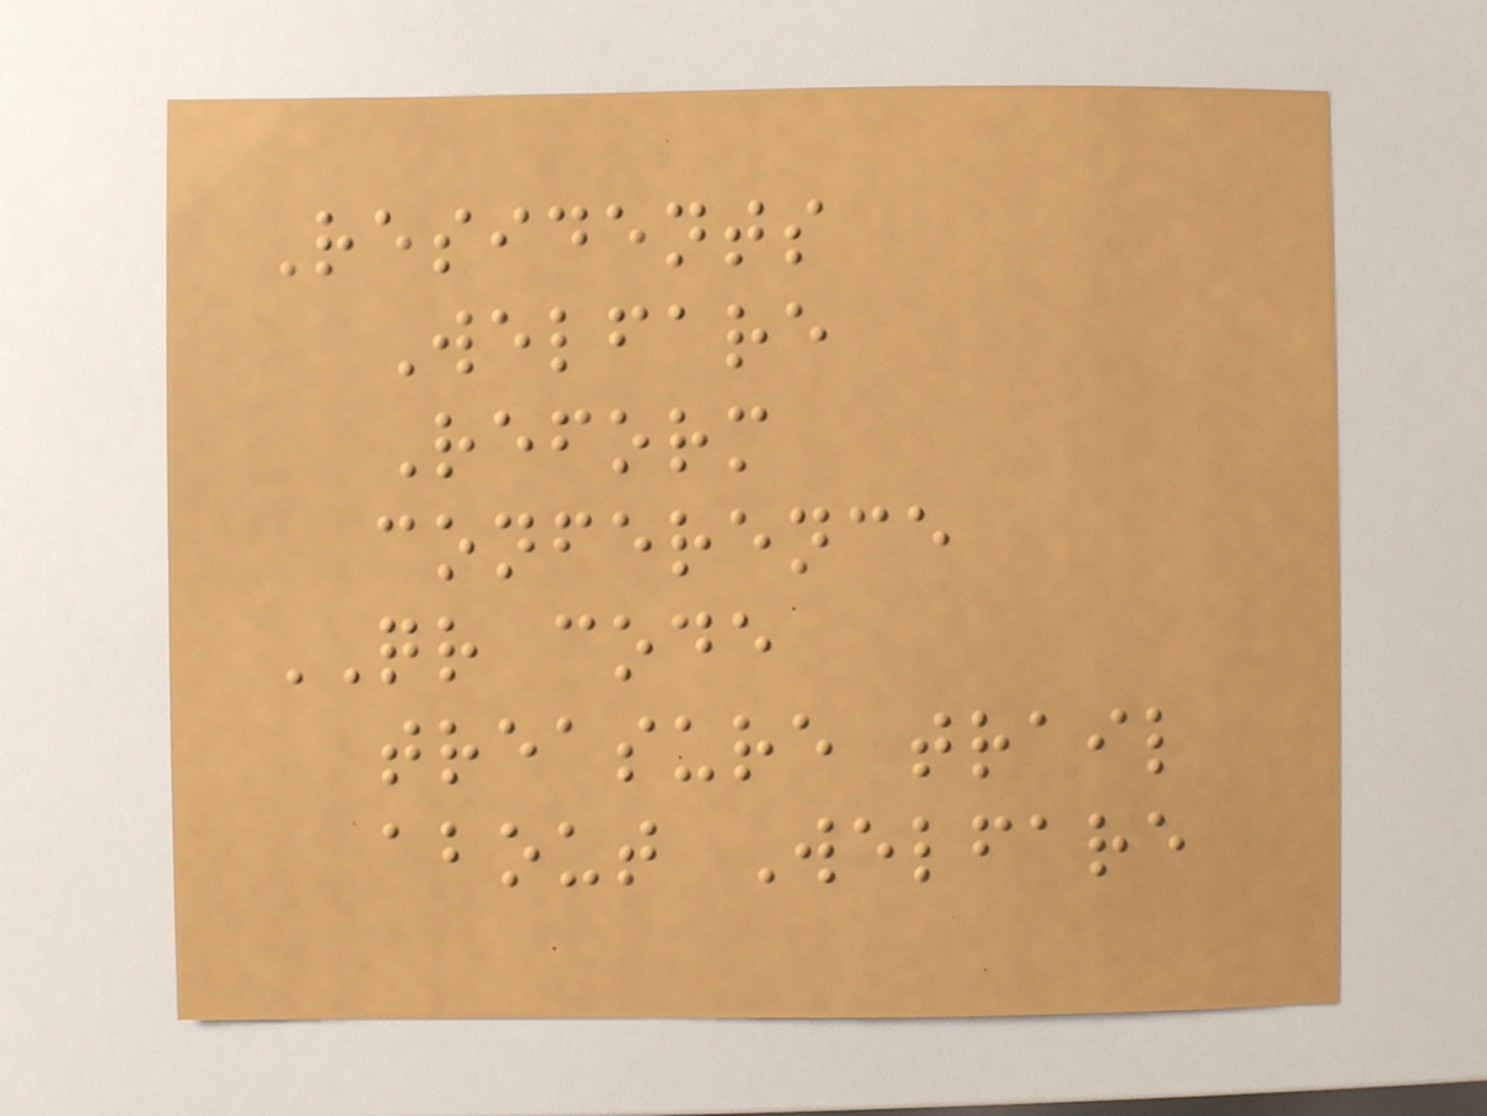Residents
Welfare
Reform
conference
QR code
treasure trail
about Welfare
